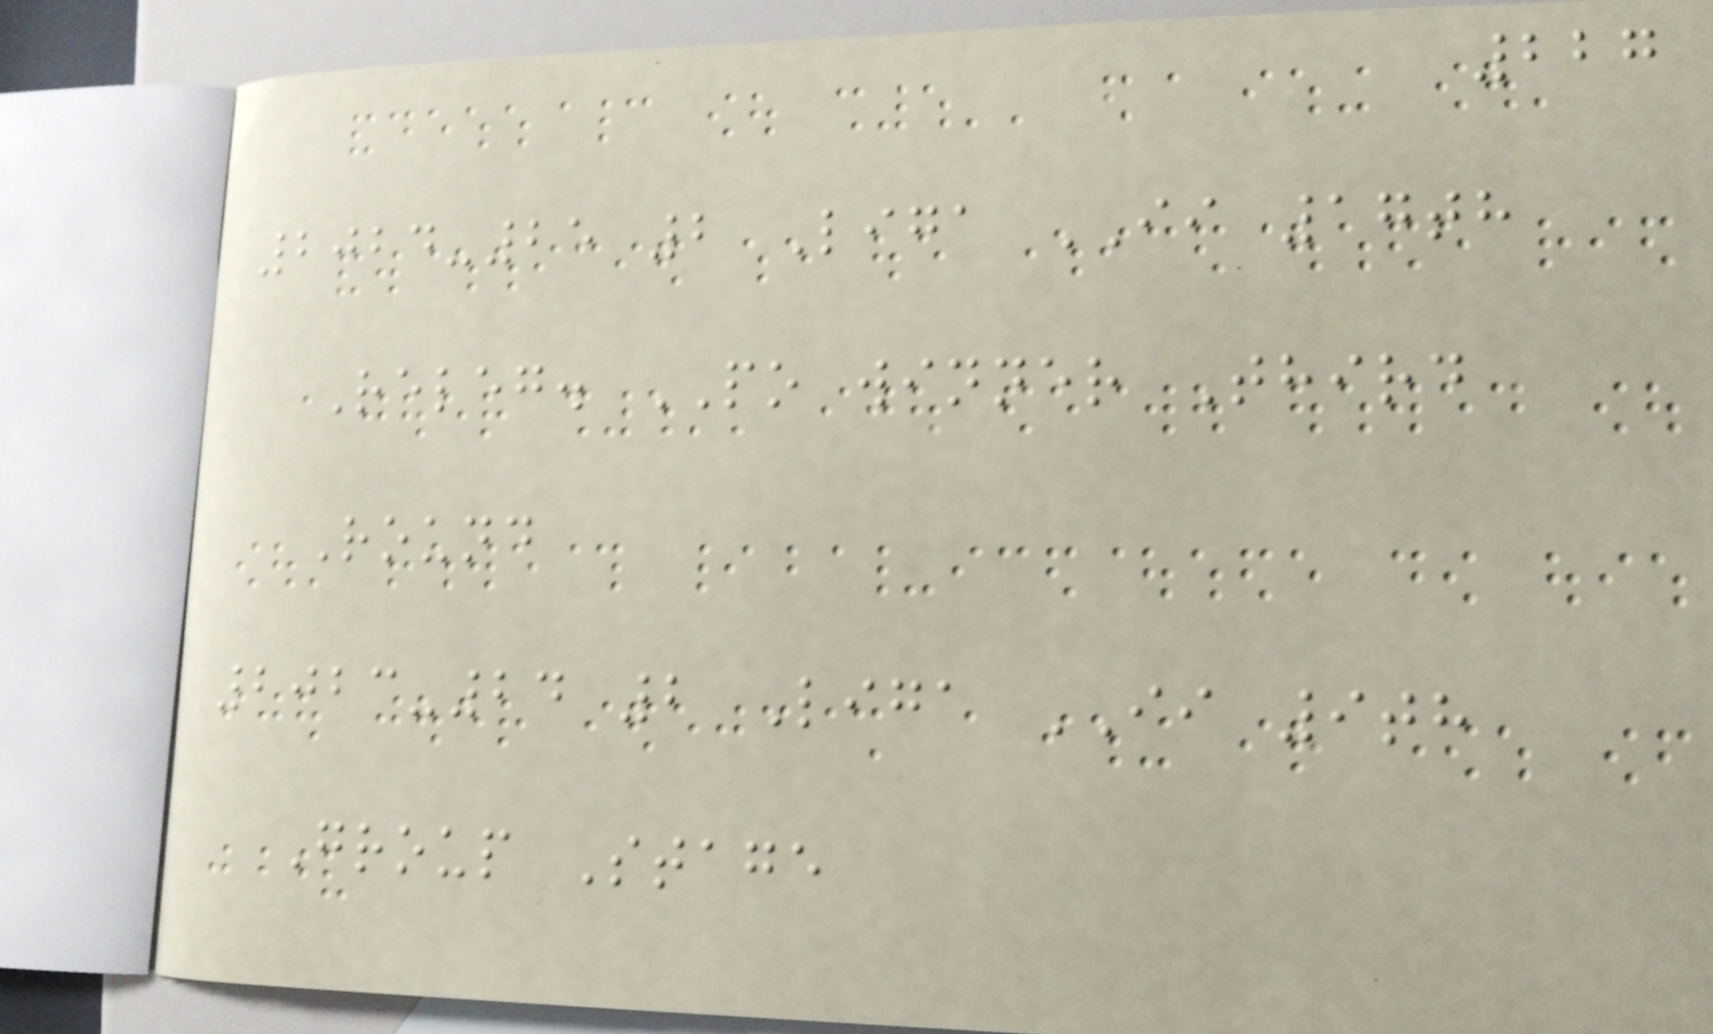227
2024-25 2 Liga II 17th
Releg. PO winner Third
Round
2023-24 2 Liga II 9th
Group Stage
